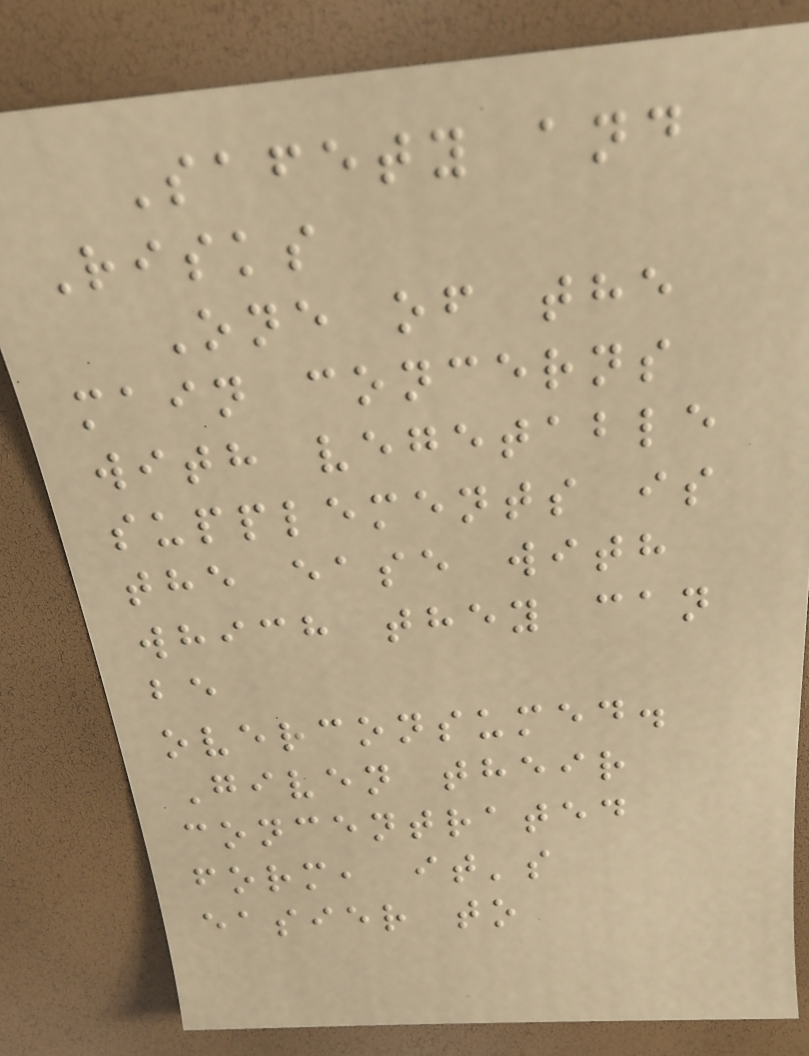Safety and
Risks
One of the
main concerns
with vegetable
supplements is
the ease with
which they can
be
overconsumed.
Given their
concentrated
form, it's
easier to
